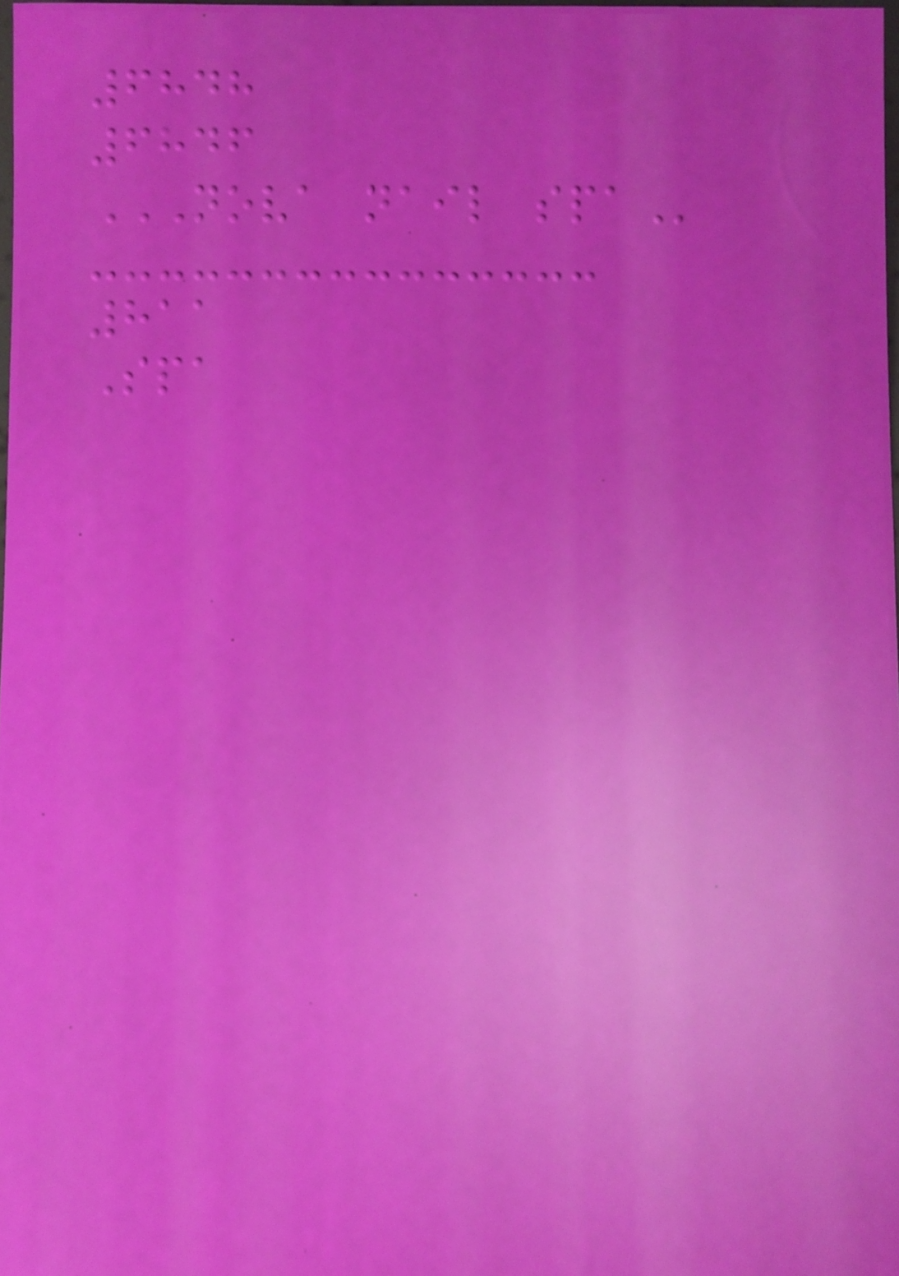6848
6846
NOVA NAIL SPA
811
Spa
